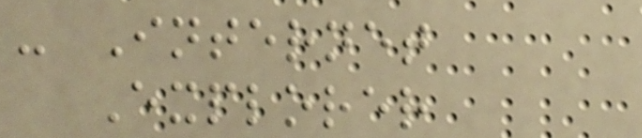- Internet
Explorer
